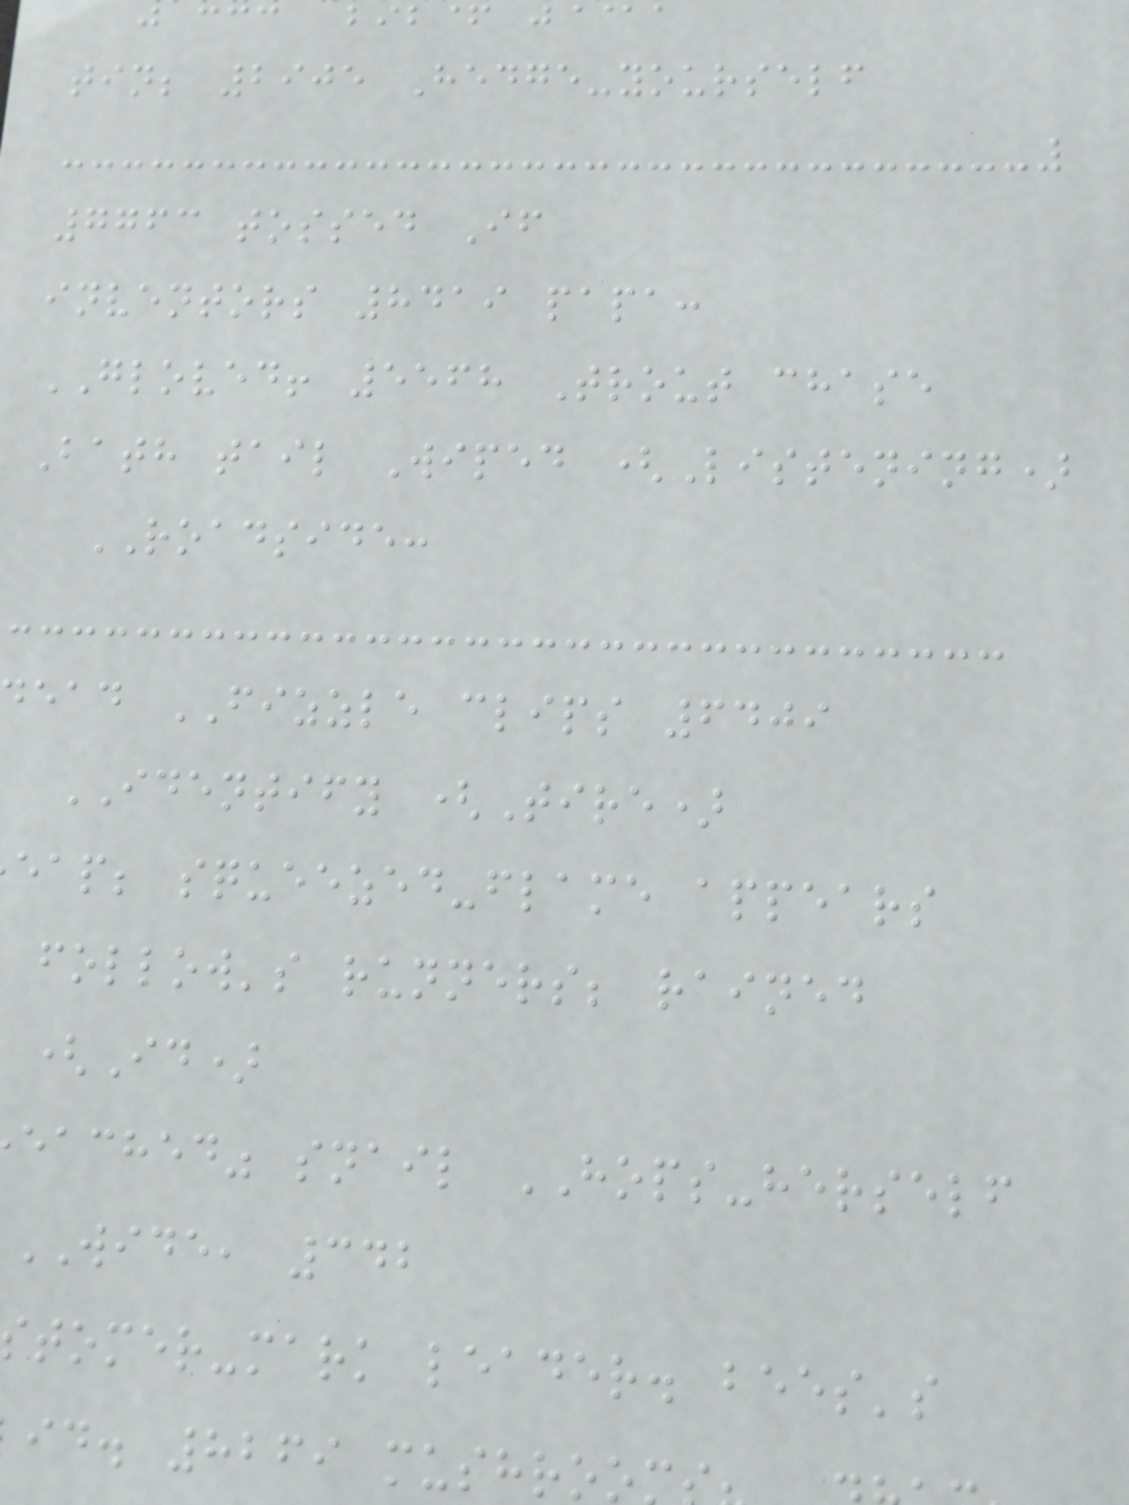tin; 2905 Hedge-yourself
7763 tossed If
inventors 8419 papa:
GLOVED! 5568 Trout chase
Bath tail Wiped (Listening)
ROADSIDE:
ead FIZZLE clips 6409
IDENTIFY (Tire)
eap; squeezed-flame appears
follow's runners; rained
(Id)
eached" snail HOPS-herself
WIDE, 342
tomer-mark leader. bees's
id. 8269 mushroo
